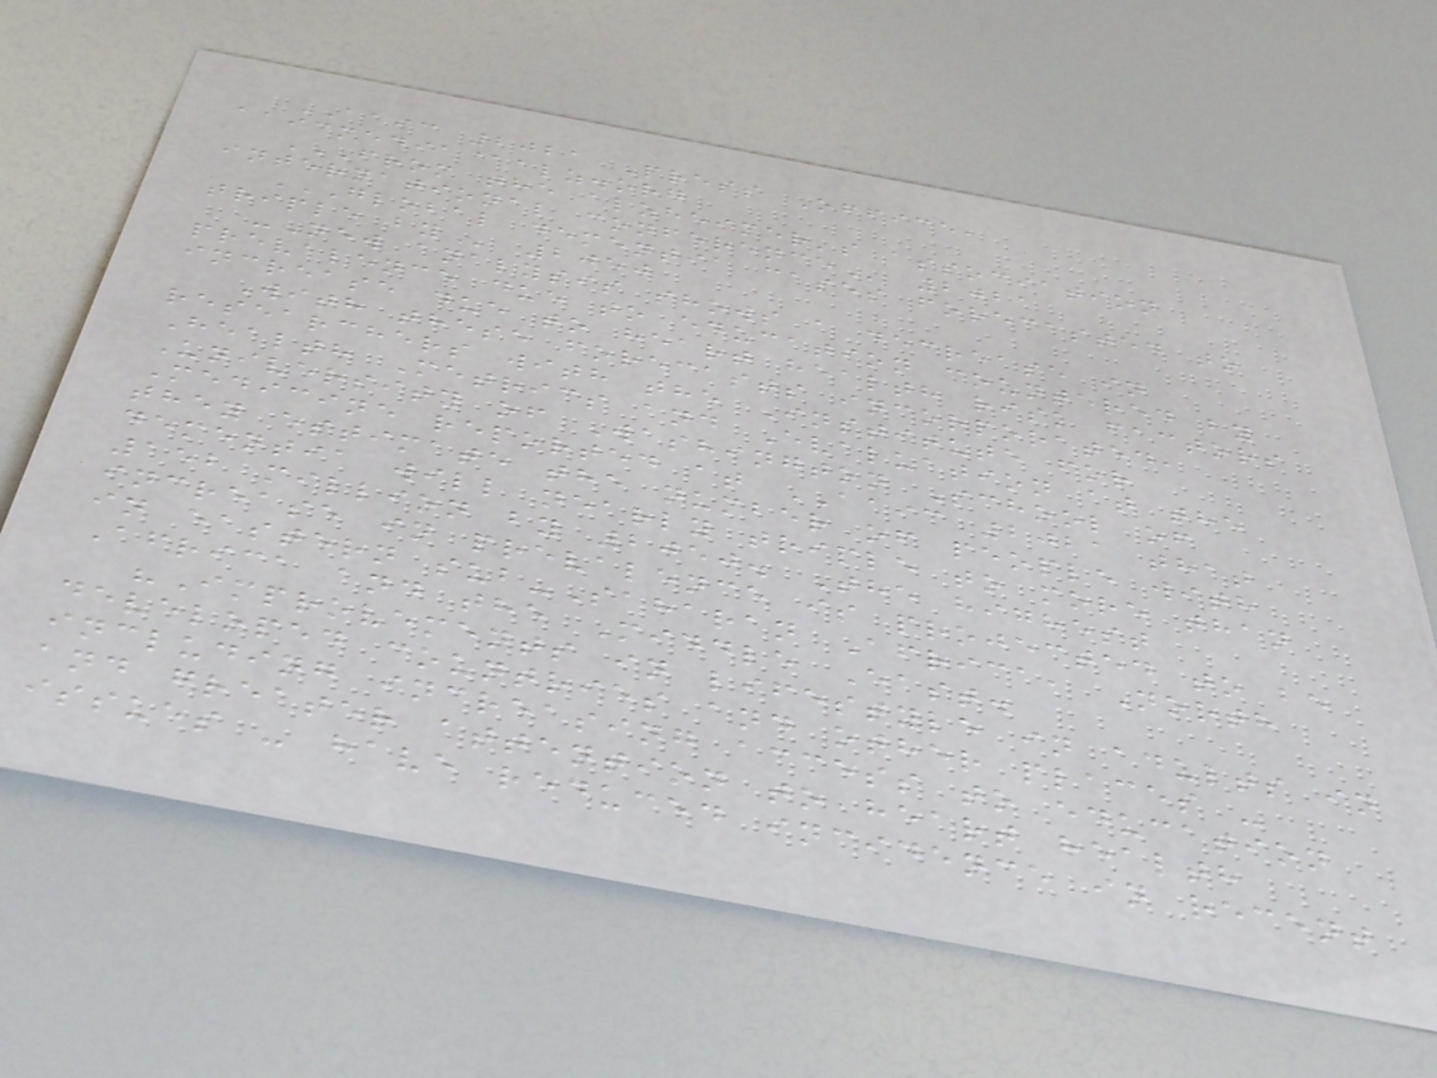AAIC 2021 Press Office,
aaicmedia@alz.org
FROM THE ALZHEIMER'S ASSOCIATION
INTERNATIONAL CONFERENCE 2021
GLOBAL DEMENTIA CASES FORECASTED TO
TRIPLE BY 2050
-New analysis shows a decrease in
prevalence due to education countered by
increase due to heart health risk factors
With these forecasts incorporated,
researchers with the Institute for
Health Metrics and Evaluation at the
University of Washington School of
Medicine reported at AAIC 2021 that
they estimate the number of people with
dementia will nearly triple to more than
152 million by 2050. The highest
increase in prevalence is projected to be
in eastern sub-Saharan Africa, North
Africa and the Middle East.
"Improvements in lifestyle in adults in
developed countries and other places -
including increasing access to education
and greater attention to heart health
issues - have reduced incidence in recent
